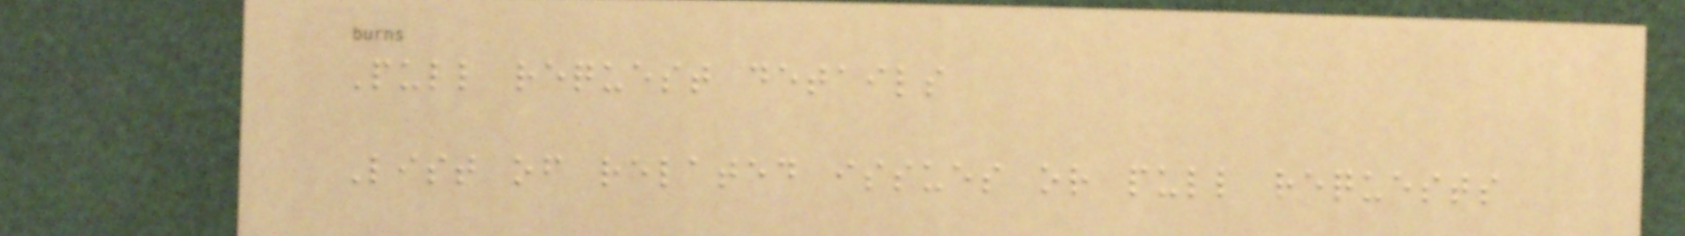Pull request details
List of related issues or pull requests
